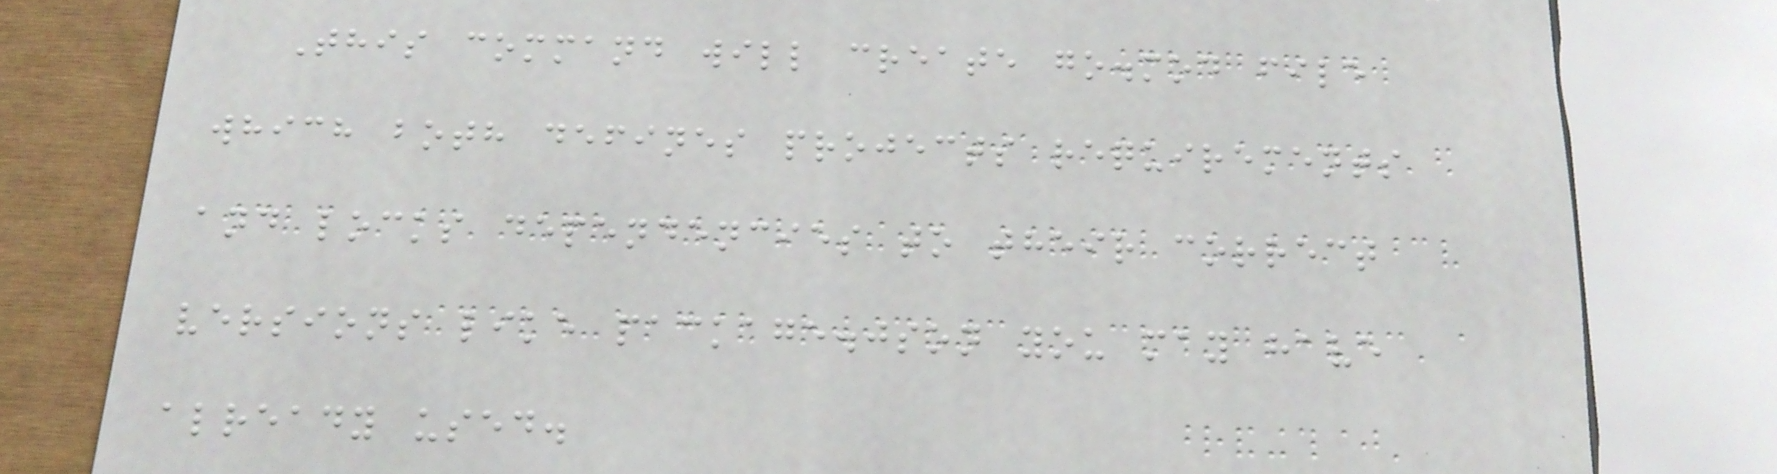This command will create go.mod file
which both defines projects requirements
and locks dependencies to their correct
versions like package.json you may have
already used.
